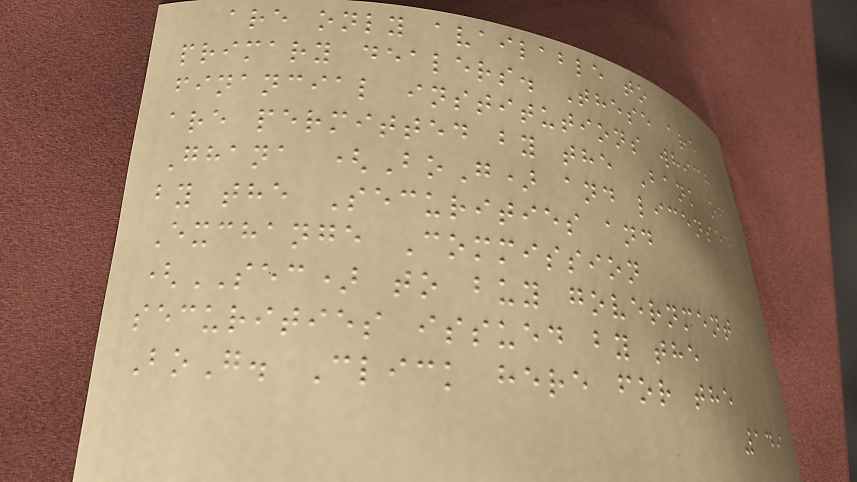are only available to
primary dealers. These are
financial institutions which
are permitted by the Bank of
Ghana (BoG) and licensed
by the Securities and
Exchange Commission
(SEC) to buy government
securities issued by the
BoG. Click here for the
149
